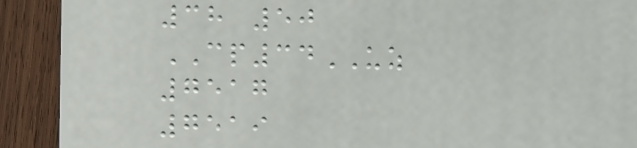38 50
CP34UZ
7517
7519
